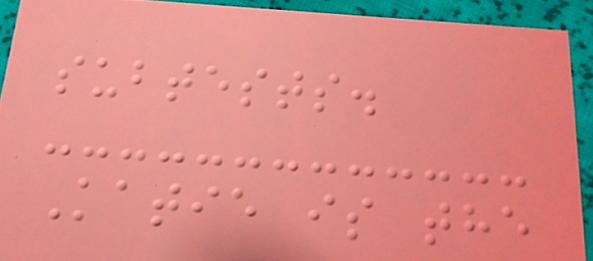subtests.
Katie is the
